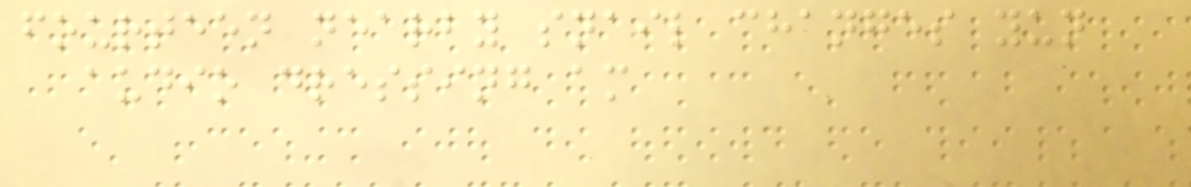fourteen nearby snail changes yun
audio dressing am
